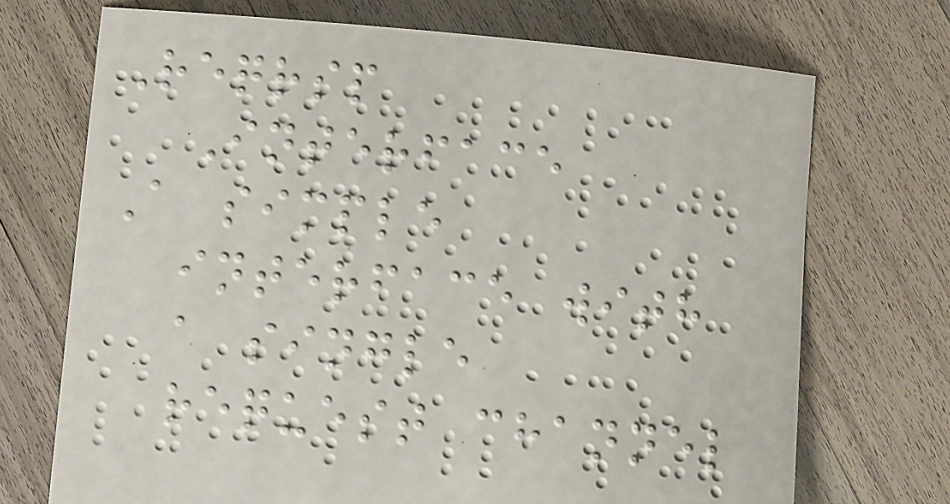Reqrsp
Interface
A simple
interface with
a single
request channel
